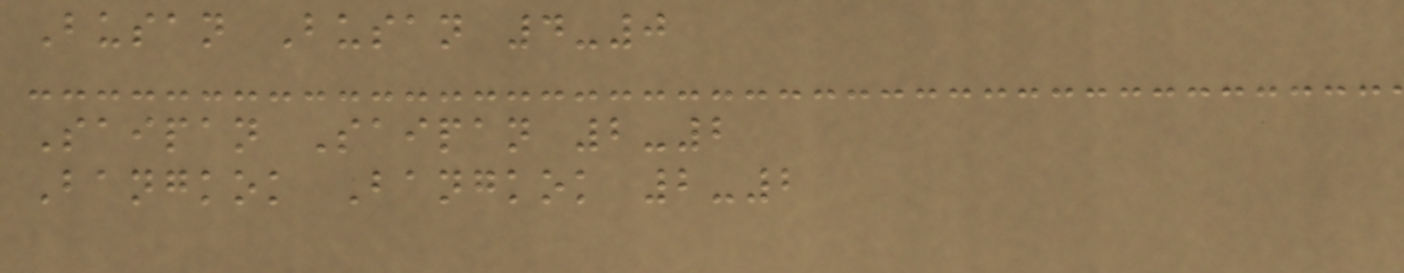Busan Busan 4-0
Saipan Saipan 2-2
Bangkok Bangkok 2-2
